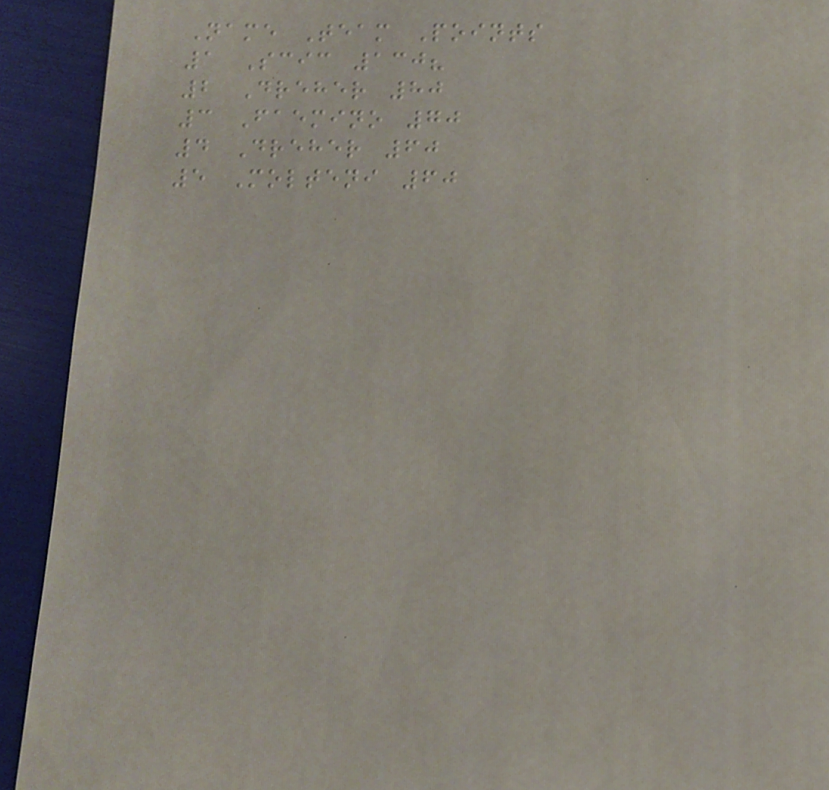Name Team Points
1 Scic 130?
2 Dreher 80
3 Faemino 70
4 Dreher 60
5 Molteni 60
